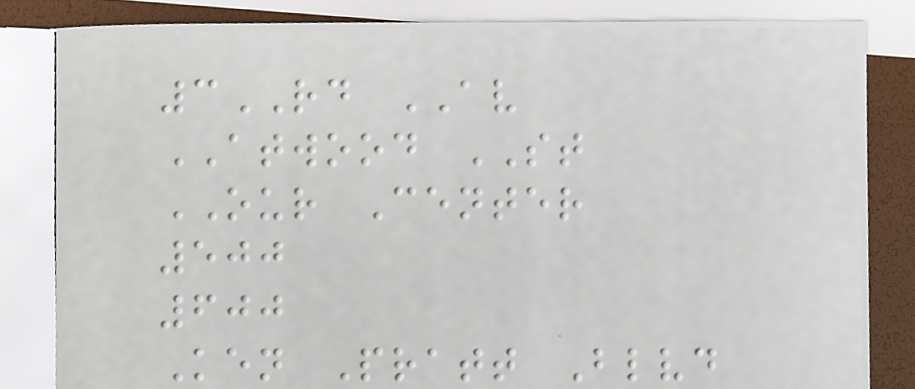3RD AV
ATWOOD ST
OUR Center
500
600
Ken Pratt Blvd
